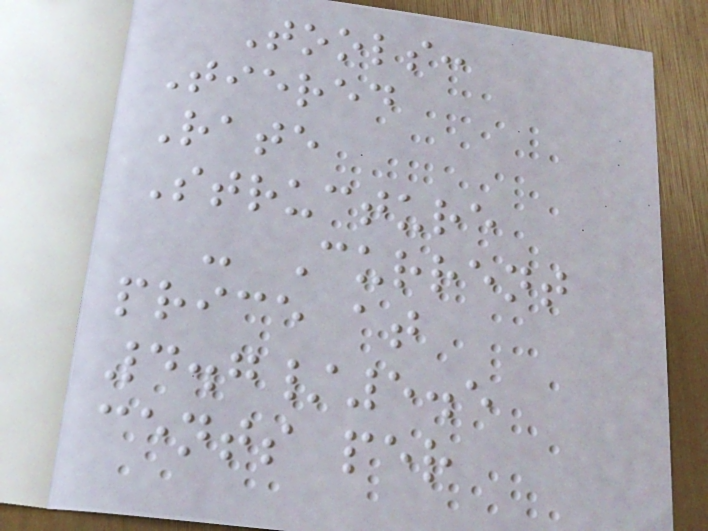Tools:
Tiered
Rate
Structure
- Current
price at
4.7/5.5
cents per
